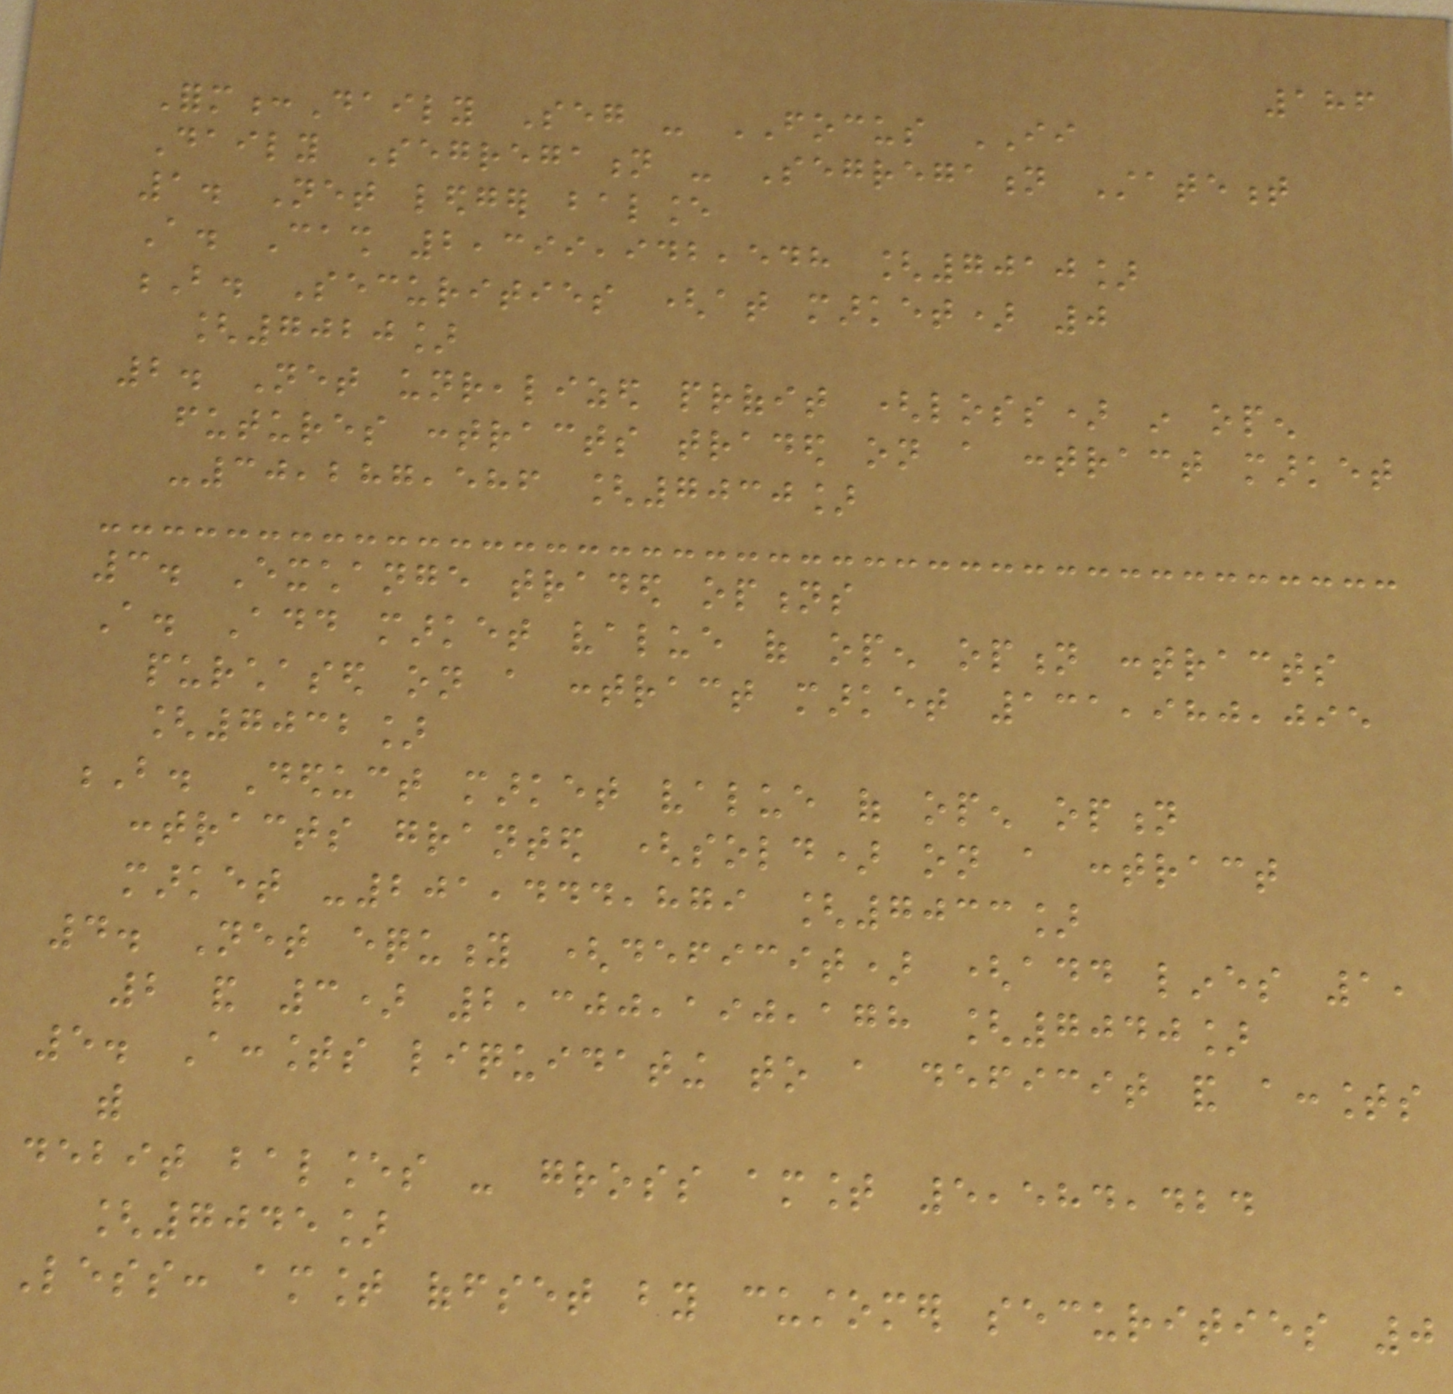186
Form:Daily Seg - FOCUS II
Daily Segregation - Segregation Statement
1. Net ledger balance
A. Cash 2,399,942,548 [7010]
B. Securities (at market) 0
[7020]
2. Net unrealized profit (loss) in open
futures contracts traded on a contract market
-30,287,586 [7030]
3. Exchange traded options
A. Add market value of open option contracts
purchased on a contract market 131,980,095
[7032]
B. Deduct market value of open option
contracts granted (sold) on a contract
market -201,444,879 [7033]
4. Net equity (deficit) (add lines 1,
2 and 3) 2,300,190,178 [7040]
5. Accounts liquidating to a deficit and accounts
with
debit balances - gross amount 5,584,424
[7045]
Less: amount offset by customer securities 0
